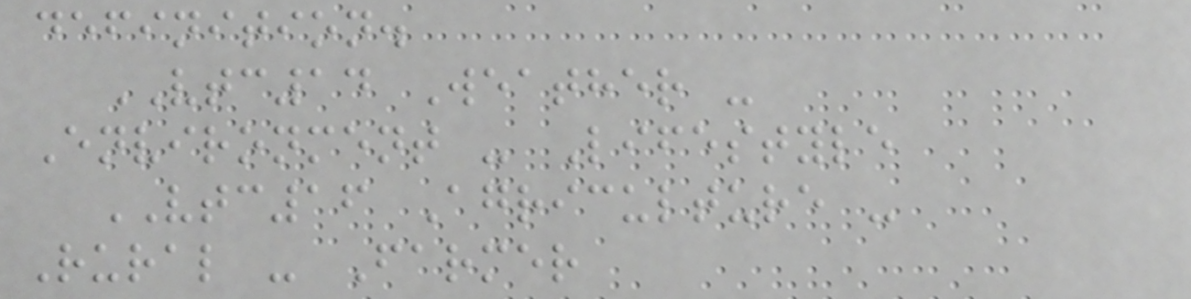definition.
VTC14 Weather -
Environment - Lifestyle
VTC16 Agriculture -
Rural - Farmer
